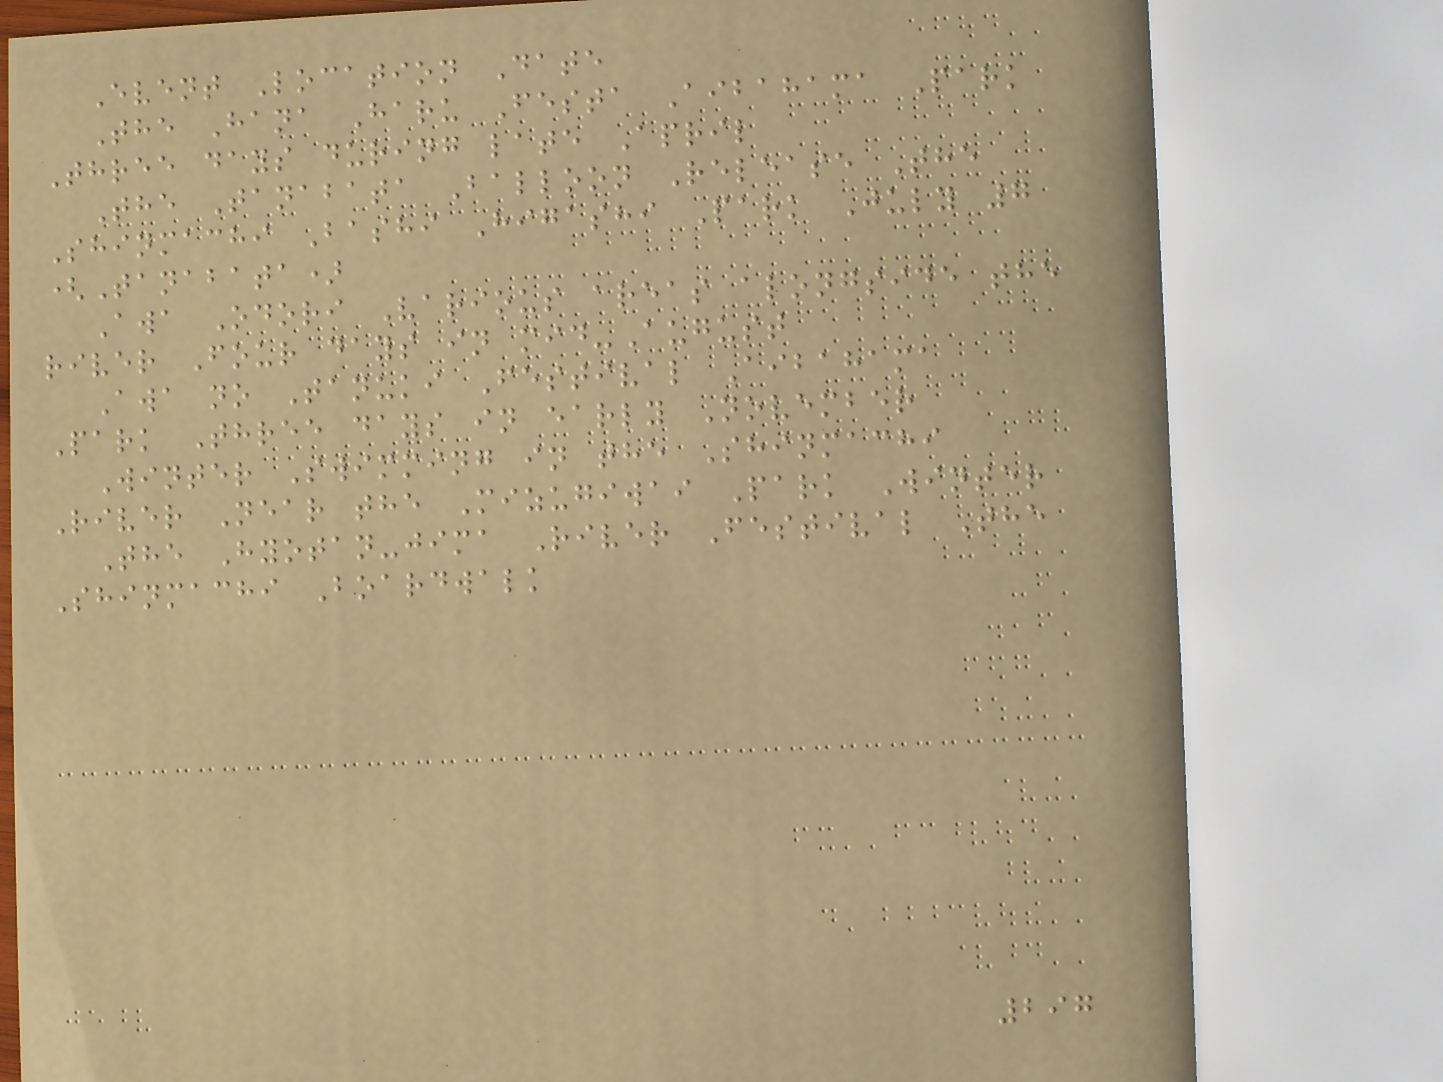Event Location Date
The Hana Haru Festa Aibahama Park
Three days during late April
The Tanabata Balloon Release The
Shinmachi Bashi Higashi Park July 7
(Tanabata)
Awa Odori Various areas alongside the
river Four days in mid-August
Awa no Tanuki Festival Aibahama
Park Three days in early November
Winter Swimming in the Shinmachi
River Near the Mizugiwai Park Winter
The Hyotan-jima River Festival The
Shinmachi Boardwalk
297
